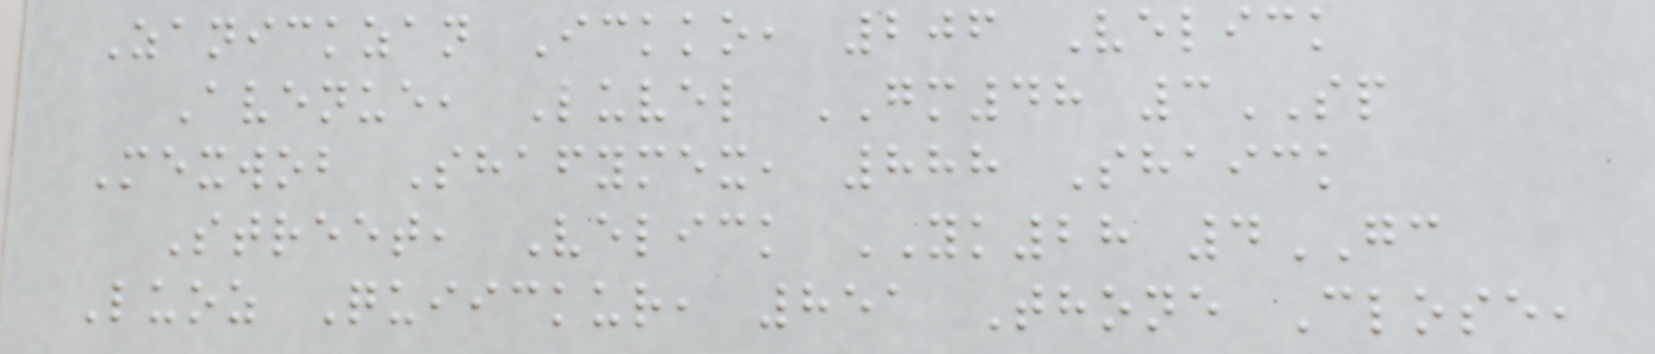Zanickzan Ickko, 206 Velick
Avenue, Luvel GM48 3SP
Mexwob Shafymex, 888 Shaick
Street, Velick YK28 4GC
Luoz Quiickur, 851 Thone Close,
